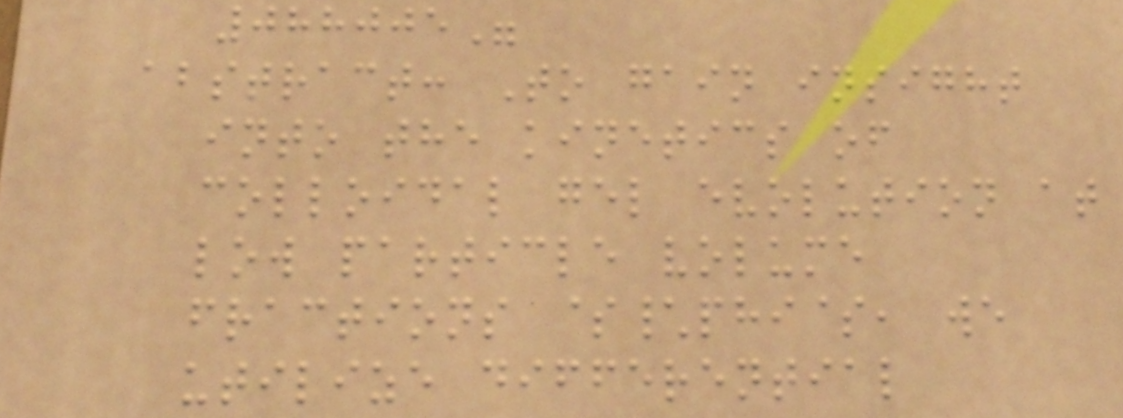088005"
abstract: To gain insight
into the kinetics of
colloidal gel evolution at
low particle volume
fractions $\phi$, we
utilize differential
